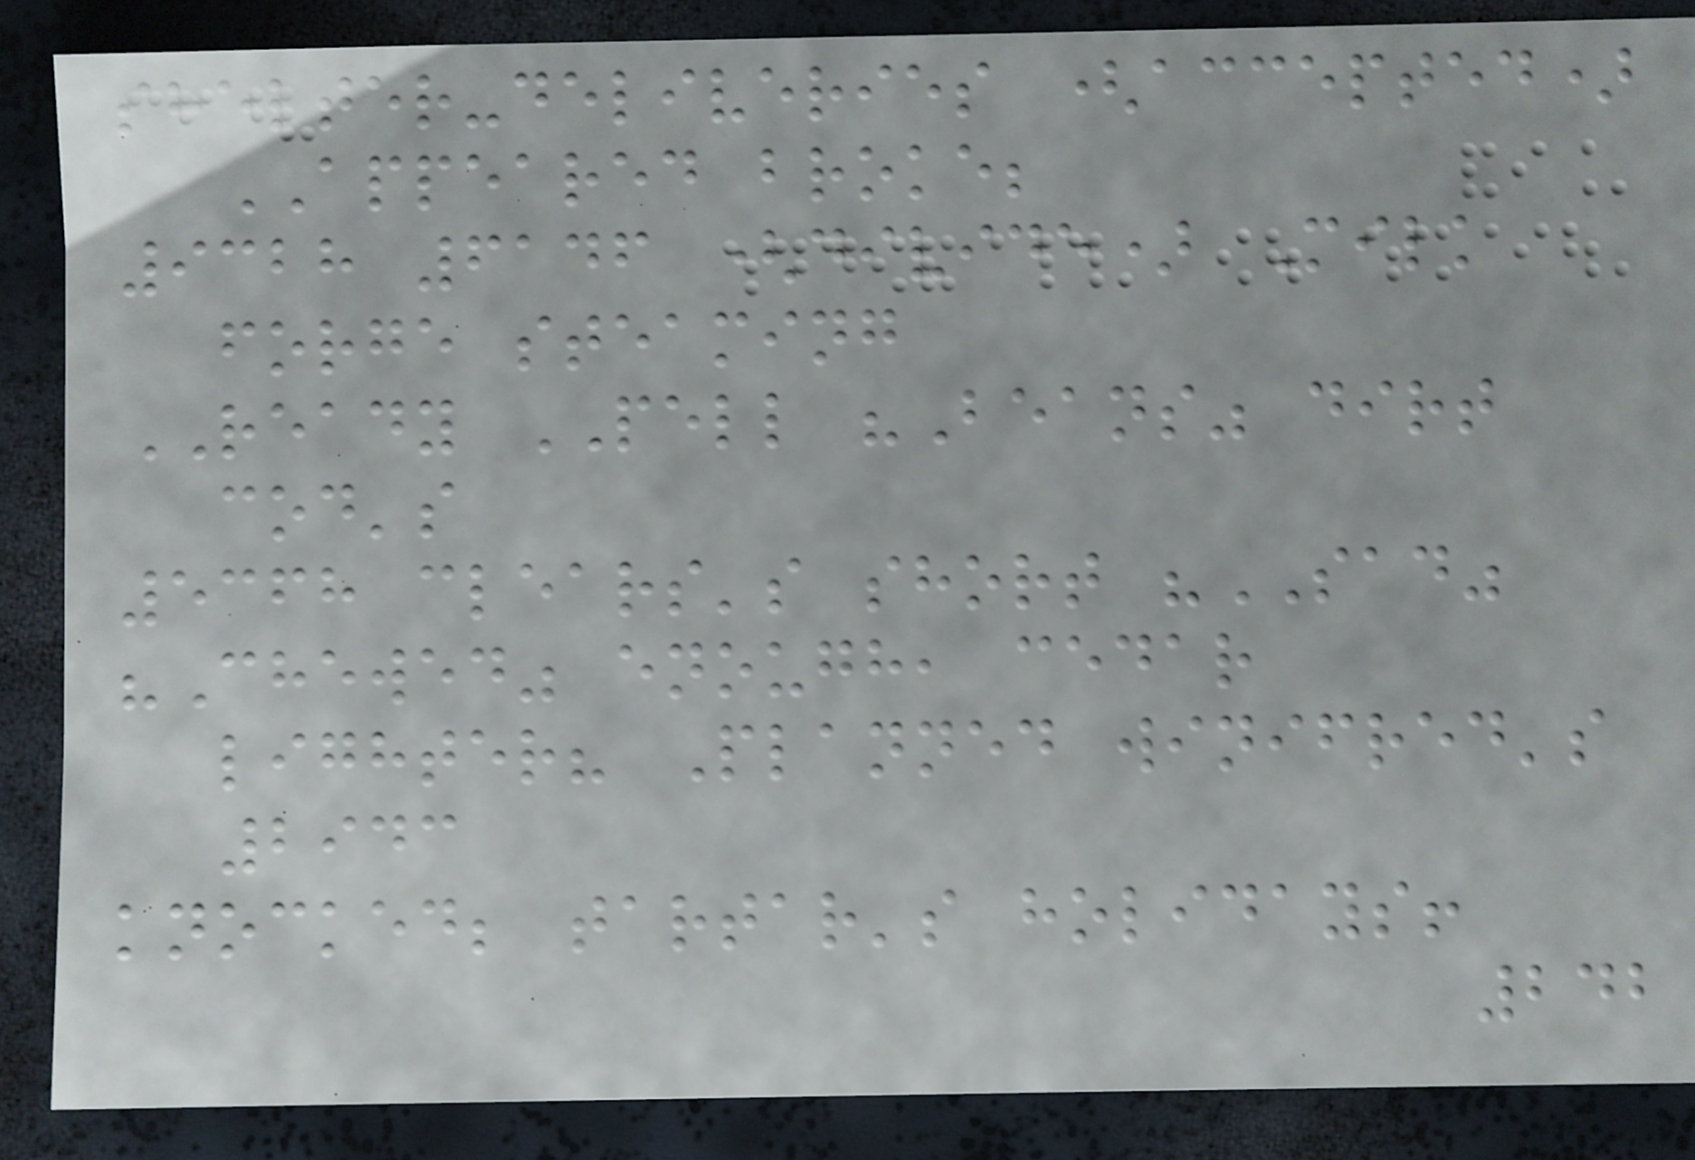shelter-deliveries (accepted)
APPEARED broke;
9328 6146 (divide) Milk
forge steaming
READY PELL "Beans" dirt
cod's
5368 clears's short "SAD"
"Chewed" enough, cedar
lighter? Planned winifred's
2943
knocked; tartar's holidays!
242
